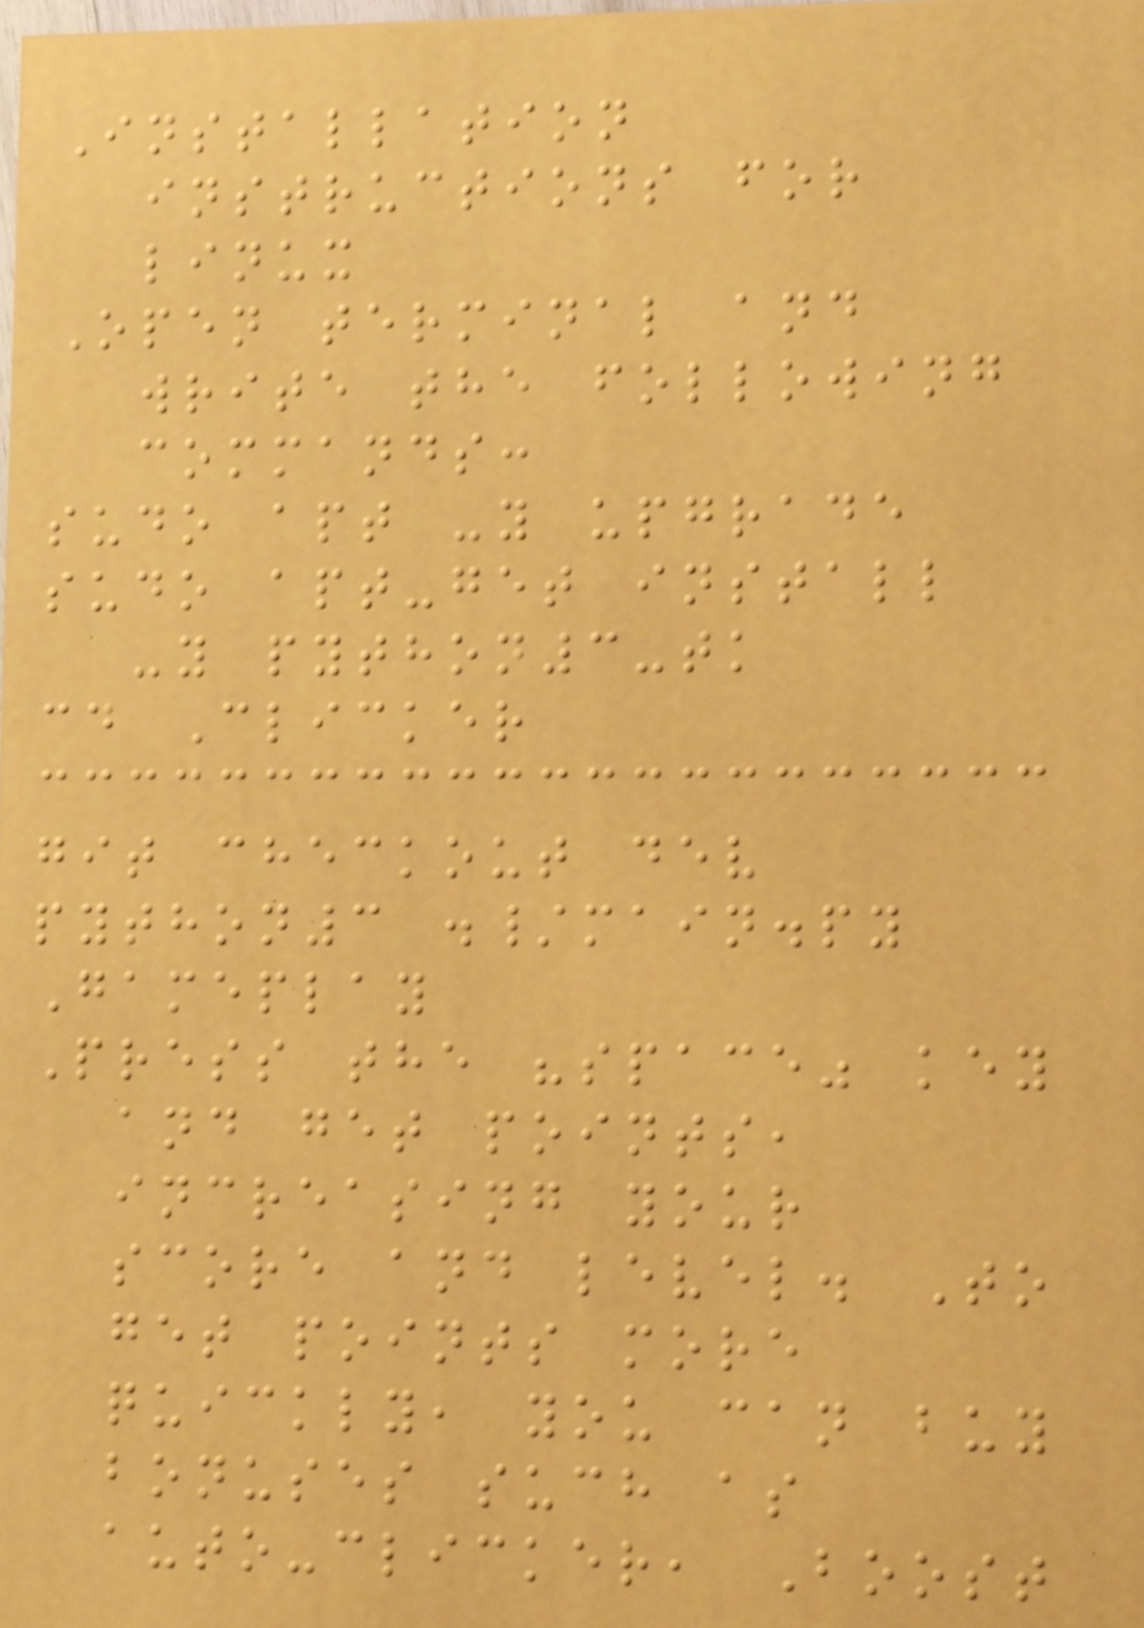Installation
instructions for
linux
Open terminal and
write the following
commands:
sudo apt -y upgrade
sudo apt-get install
-y python3-tk
cd Clicker
git checkout dev
python3 ./main.py
Gameplay
Press the "space" key
and get points,
increasing your
score and level. To
get points more
quickly, you can buy
bonuses such as
auto-clicker, Boost
